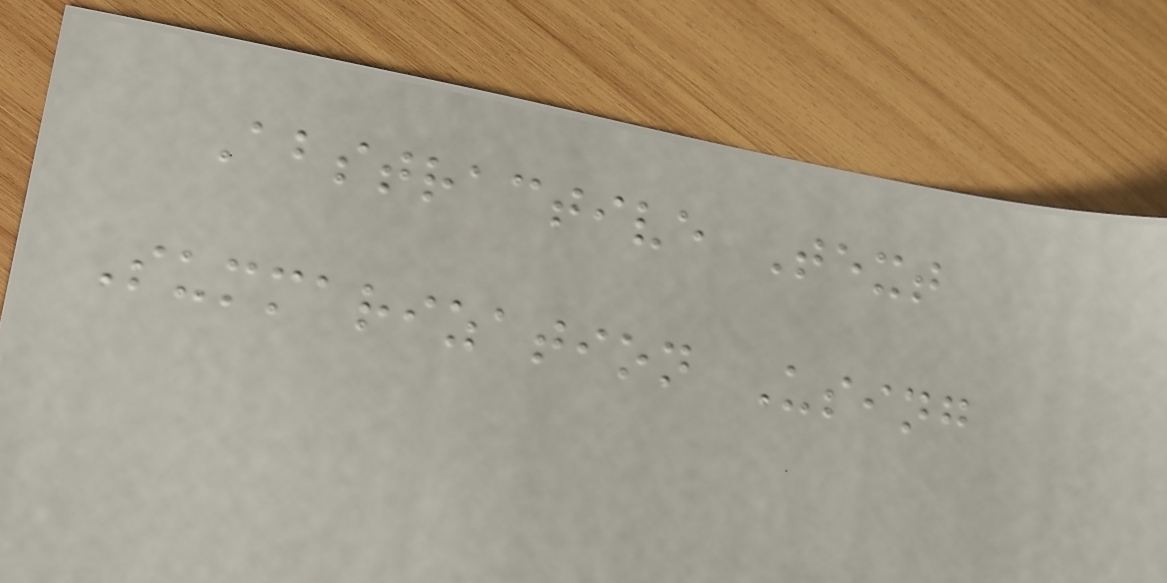Abstractive Text
Summarization Using
